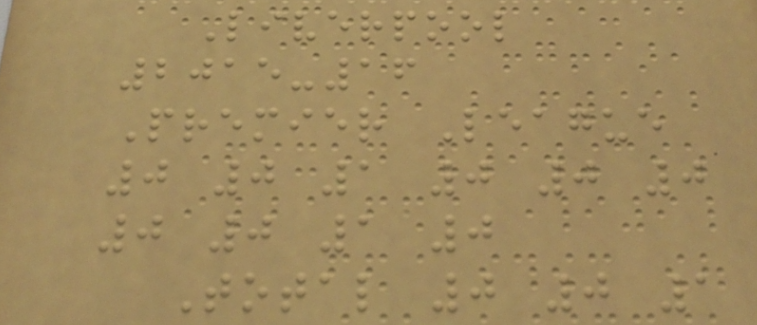Liverpool
2015-16
Premier League
0 0 1 0 0 0
0 0 1 0
Total 0 0 1
